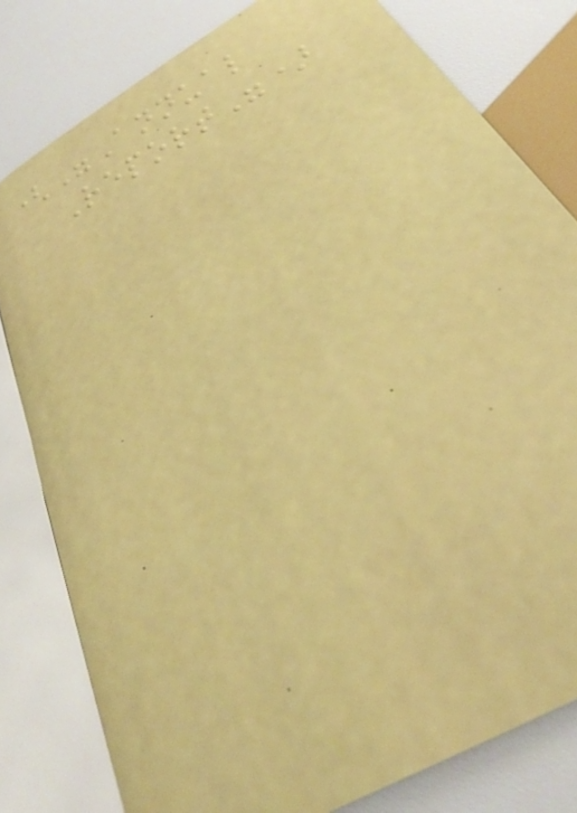("Annual
Report")
